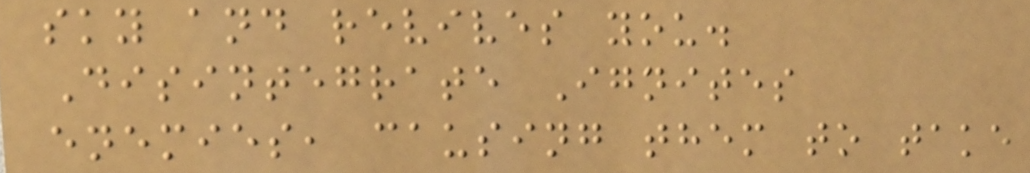sky and revives you.
Disintegrate Ignites
enemies, causing them to take
